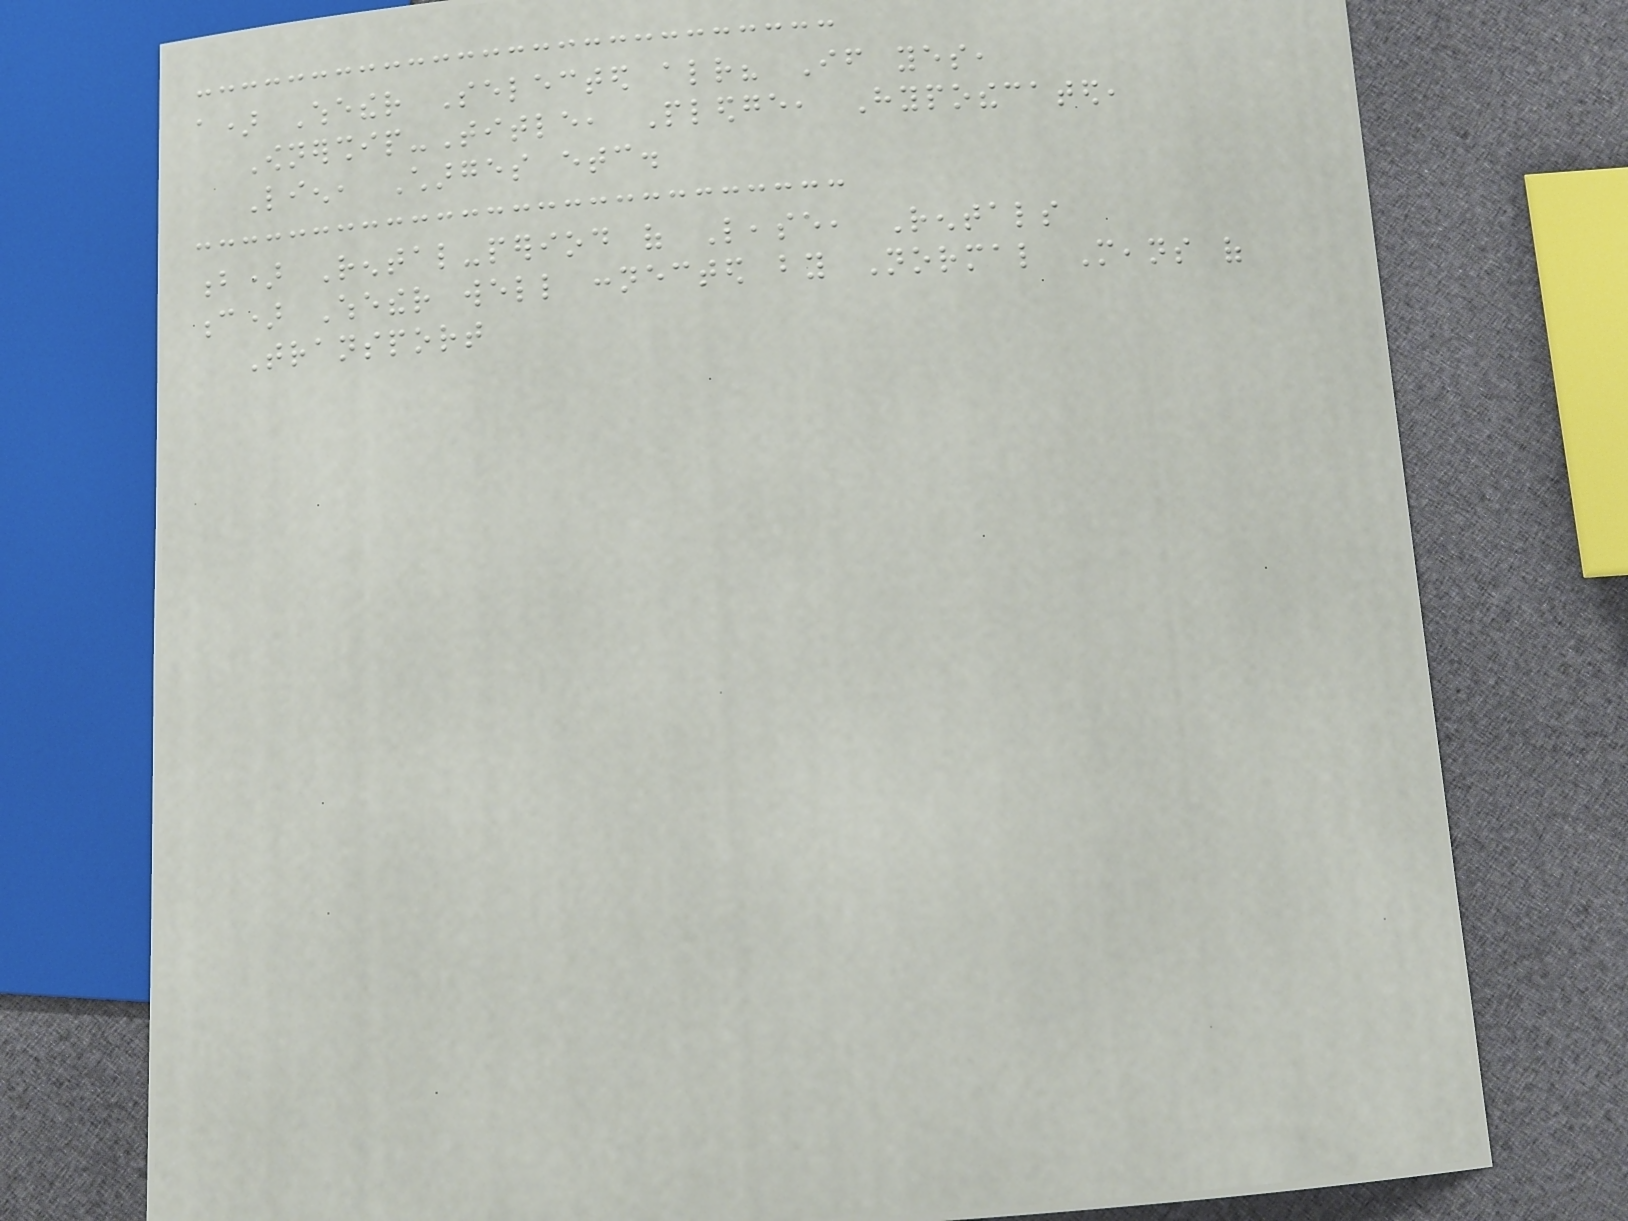a) Whether Selected already? If yes,
Ownership-Title, Pledge, Hypothecated,
Lien, Charges etc.
b) Rental-period of Lease, Rentals
c) Whether well connected by Normal Means of
Transport
